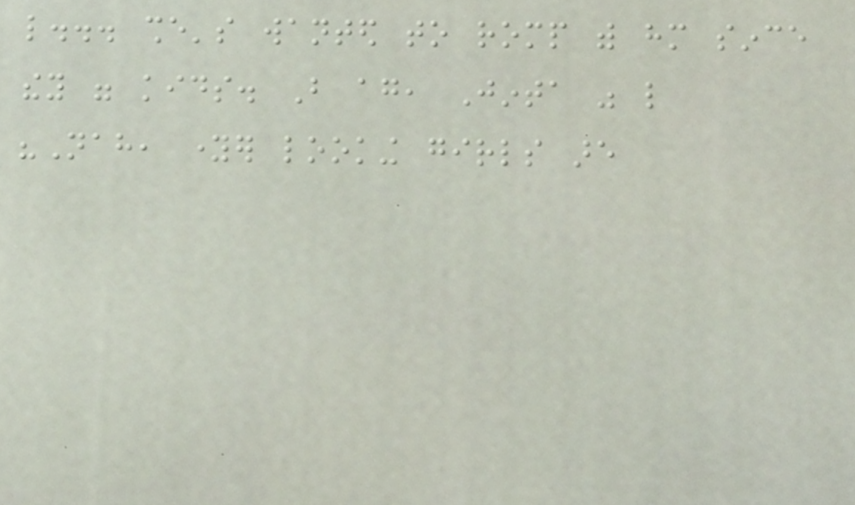like... she's wanted to romp with him since
they were kids. But again, Jinta was like
"Nah, younger looking girls are
